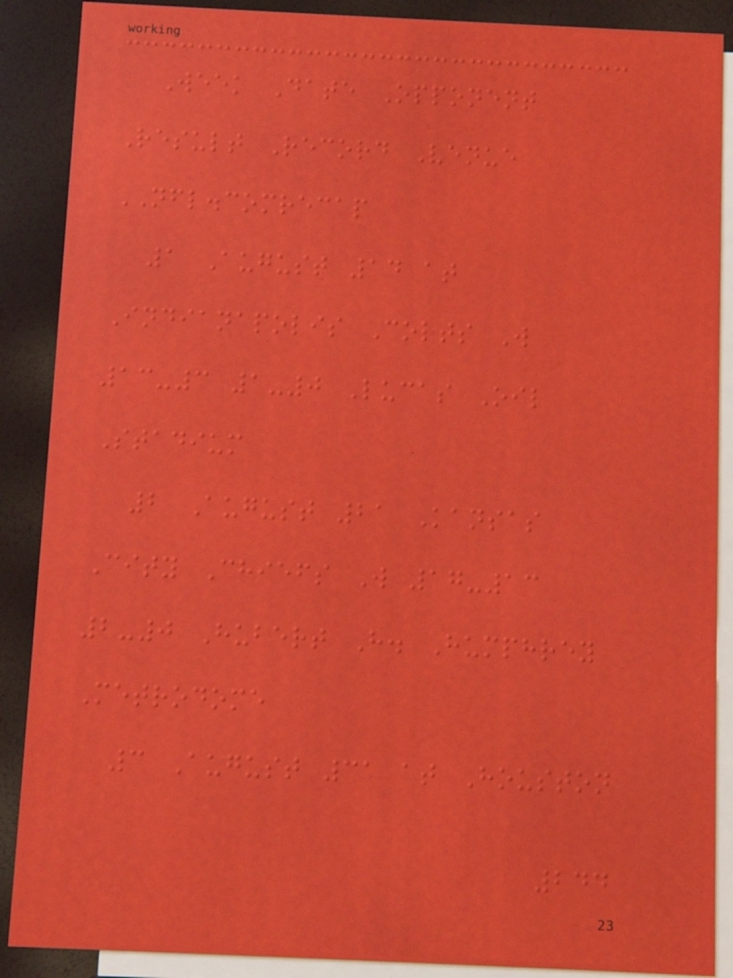Week Date Opponent
Result Record Venue
NFL.comrecap
1 August 14 at
Indianapolis Colts W
13-3 1-0 Lucas Oil
Stadium
2 August 21 Kansas
City Chiefs W 17-13
2-0 Hubert H. Humphrey
Metrodome
3 August 31 at Houston
244
